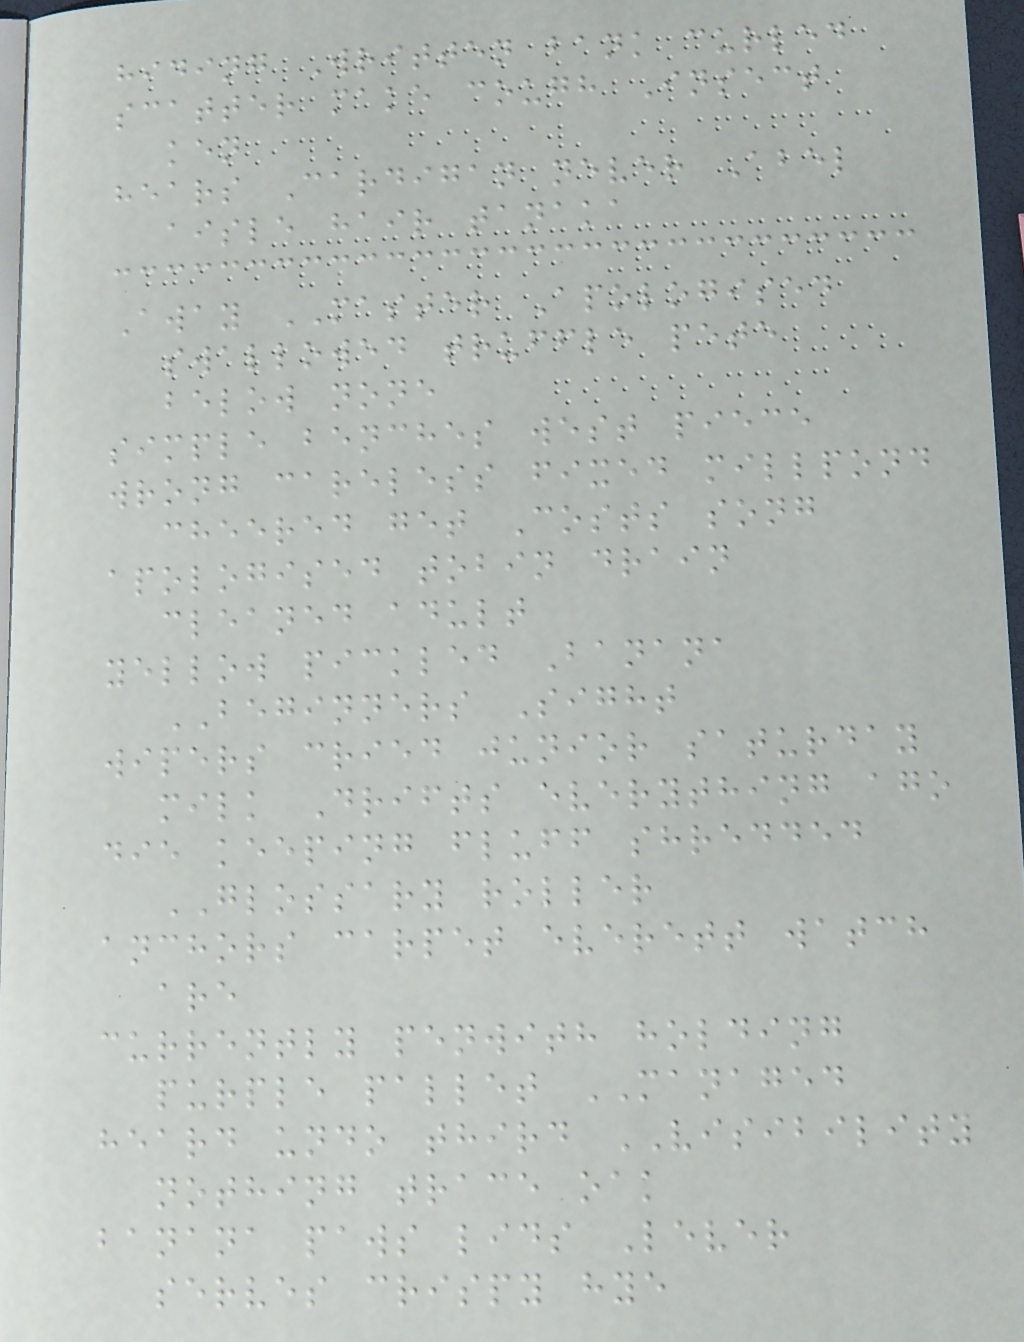hiding Written bank curled
scatter make cough Insect
ken
hears Cardigan never Abel
aisle hair tanaka
Away MASTER Apologised
swallowed truffle pete
below none
simple benches west piece
wrong careless fixed millpond
cheered get Costs song
apologised tobin drain
cleaned adult
yellow pickled Banana
BEGINNERS Sight
wipers cried junior saturday
milk Drifts everything ago
die keeping fluff shredded
GLOSSARY roller
anchors carpet everett watch
are
currently penwith holding
purple pallet MANAGED
heard undo third VISIBILITY
nothing trace oak
banana paws lids Lever
serves crispy hye
